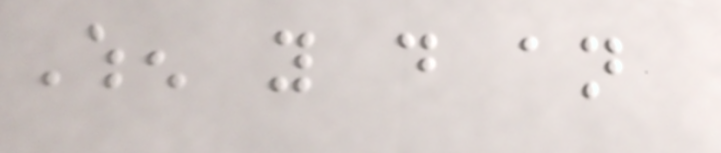When you do an
